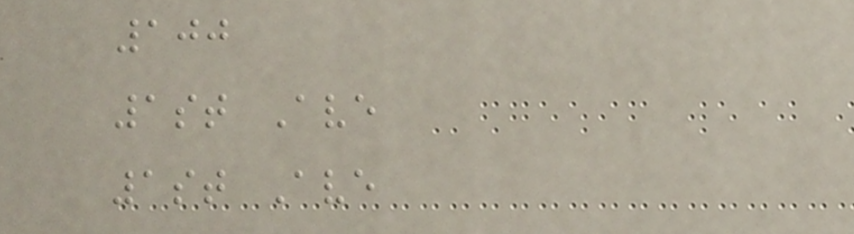100
1st Ave
1st Ave
